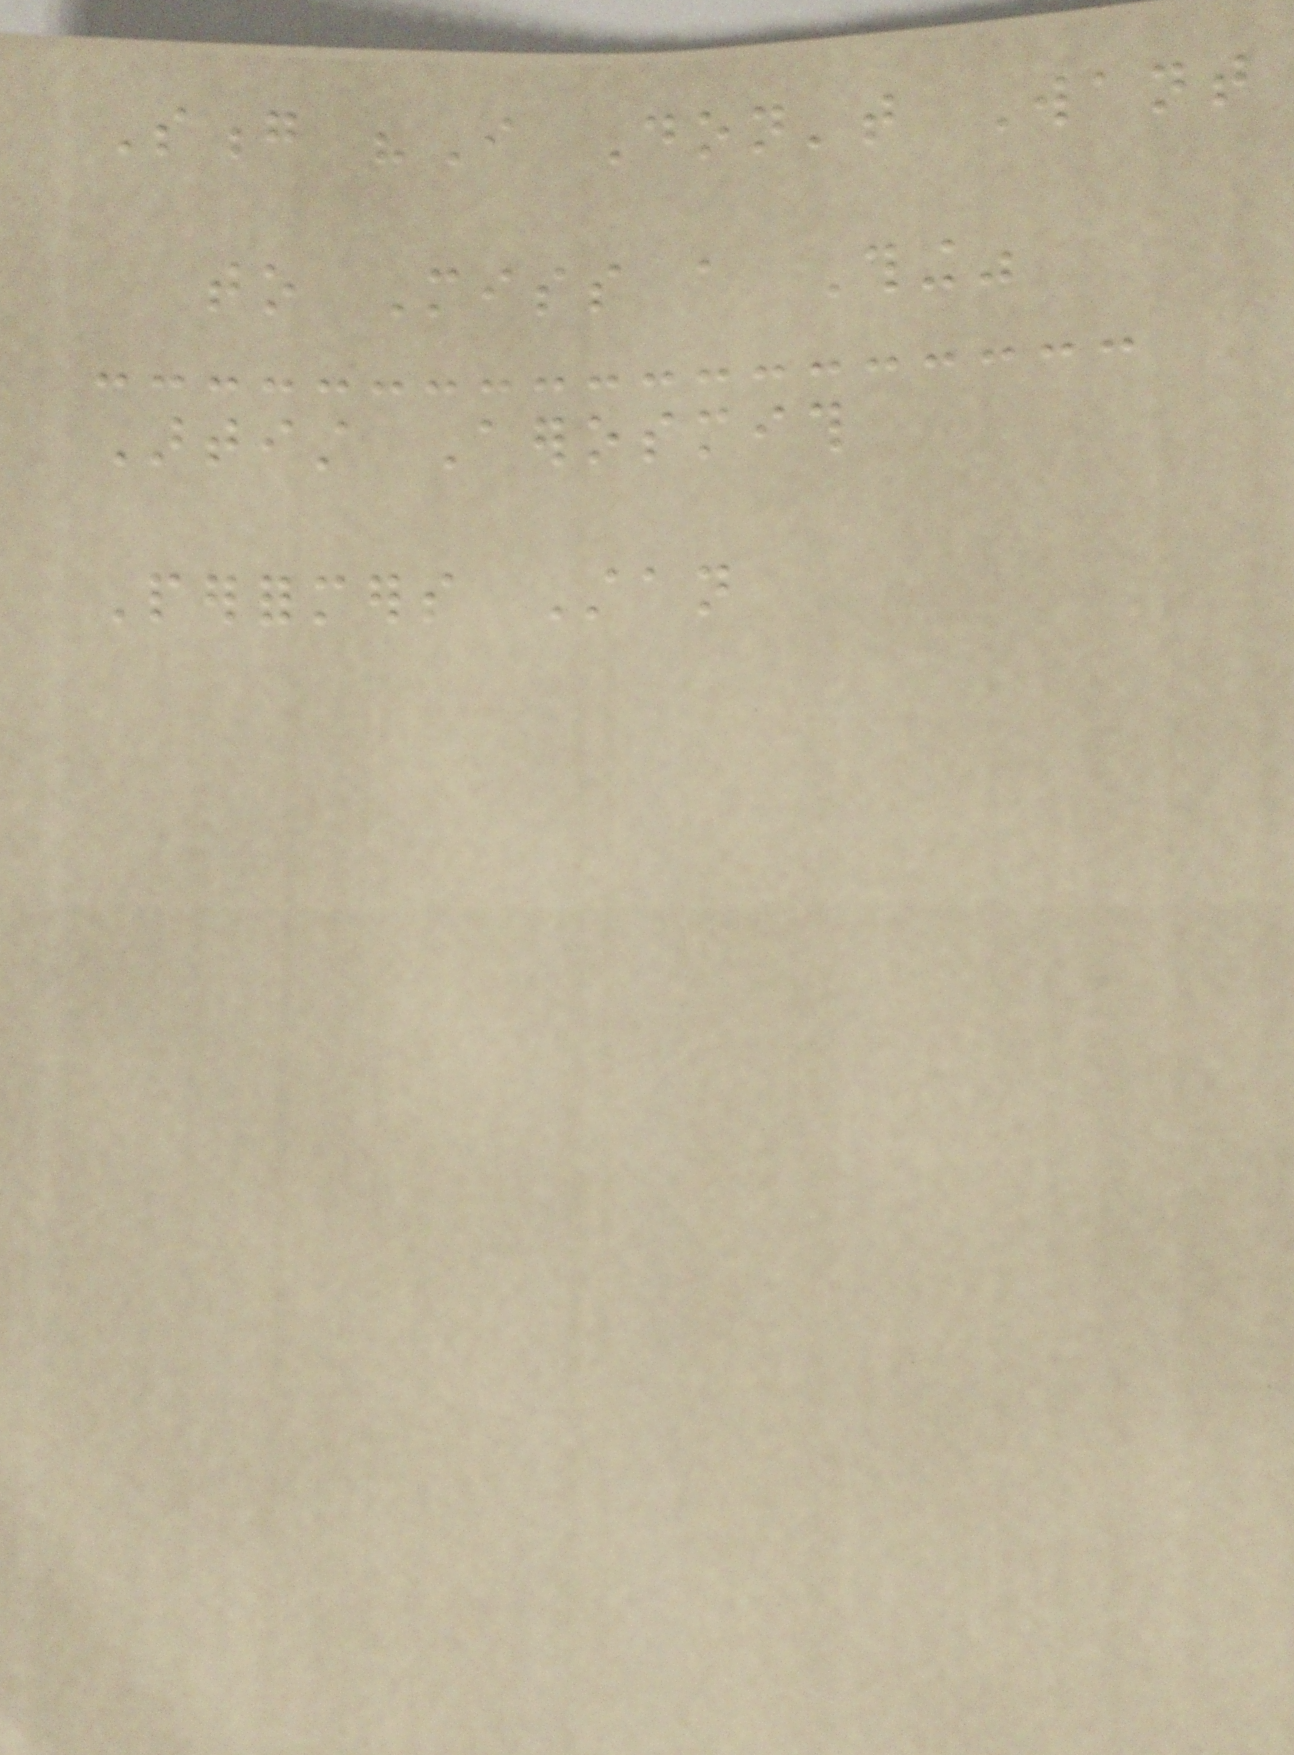Song "I Don't Want
to Miss a Thing"
Artist Aerosmith
Performers Stan
